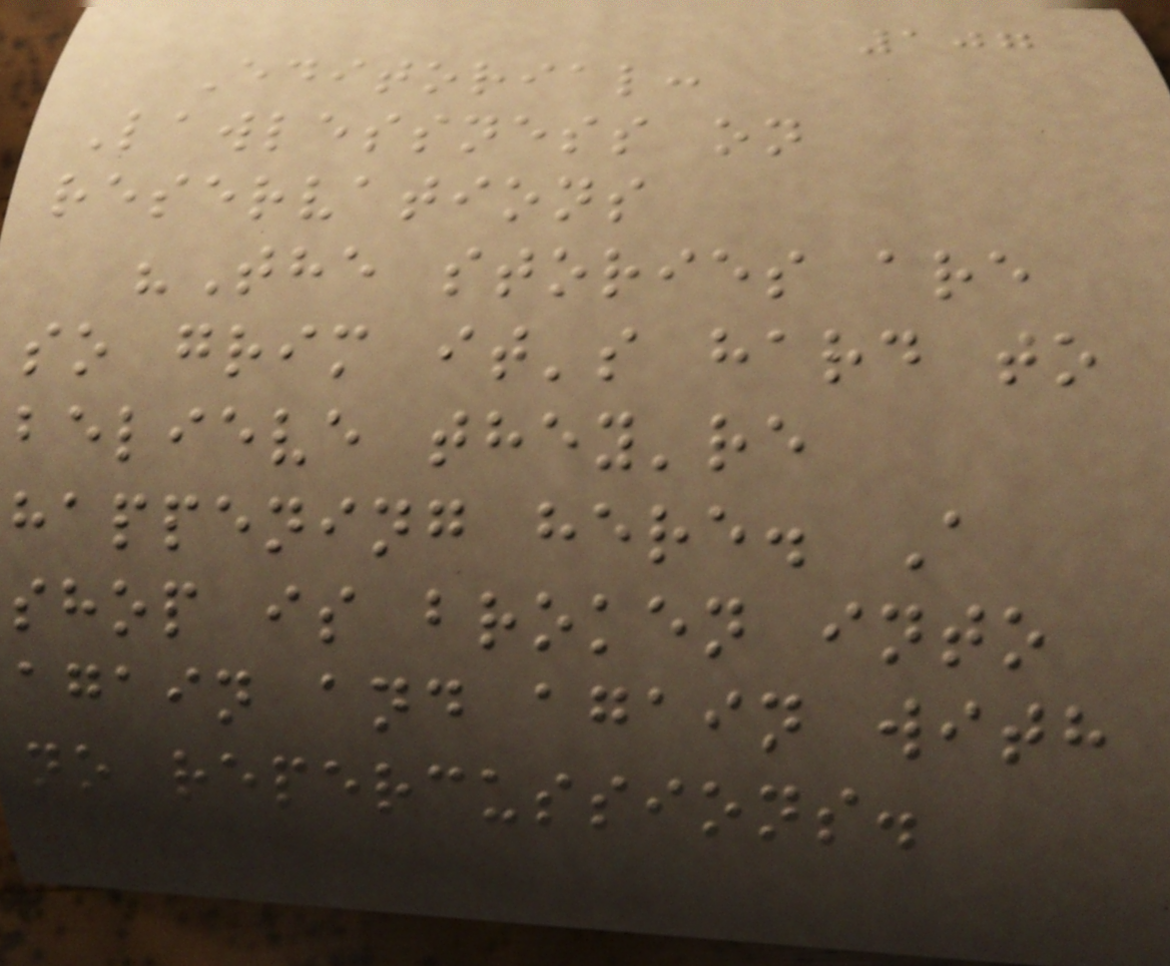107
Editorial:
Lawlessness on
reservations
"The stories are
so grim it's hard to
believe they're
happening here. A
shop is broken into
again and again with
no repercussions.
